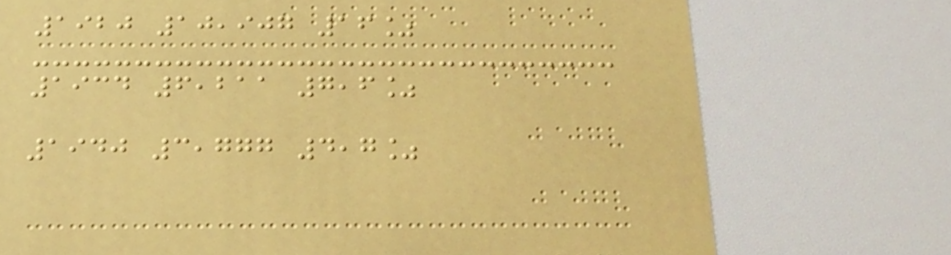1920 10,907 16%
1934 6,211 7,6%
1940 3,777 4,7%
